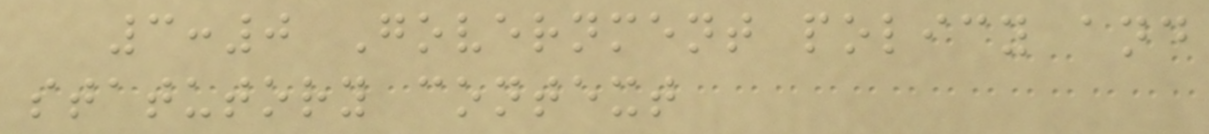3:0 Government policy and
statutory context
